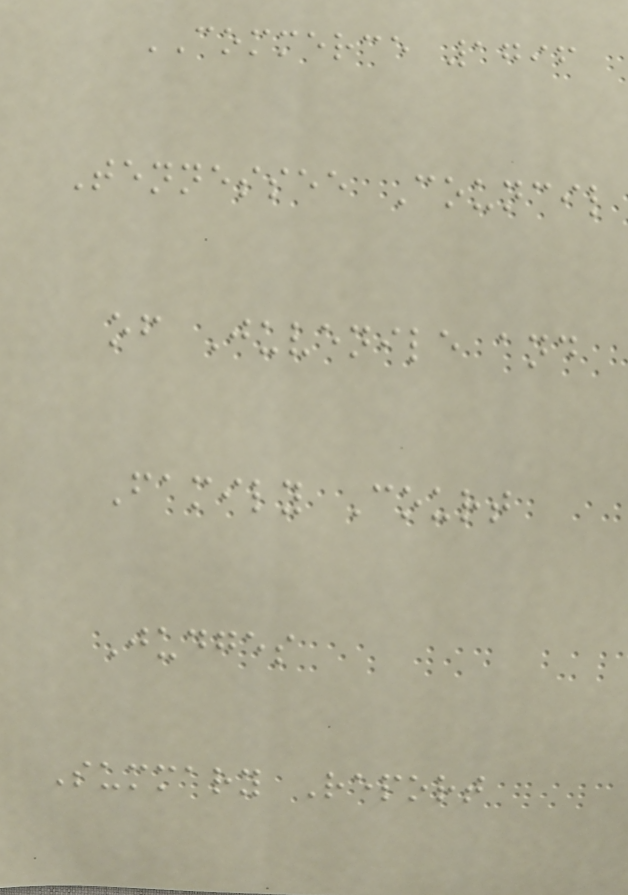COMMERCE 1796
Tennessee Council
of Juvenile and
Family Court
Judges
Summary Report
